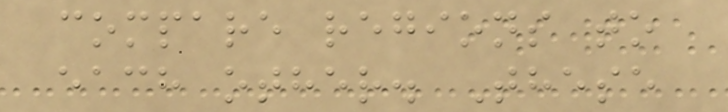compare regions to
each other. These
